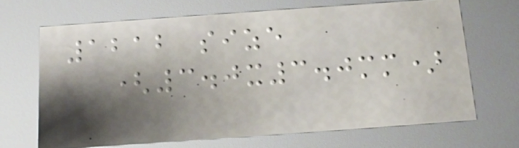1212 size
(3.0x3.0mm)
